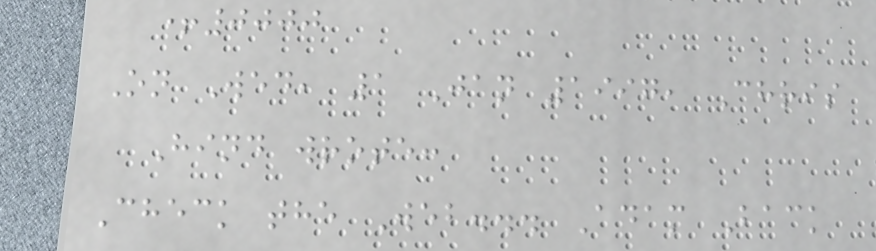+0000
On Wed, 1 Jan 1997, Chris
Hind wrote:
Check the Web... Adam Back
